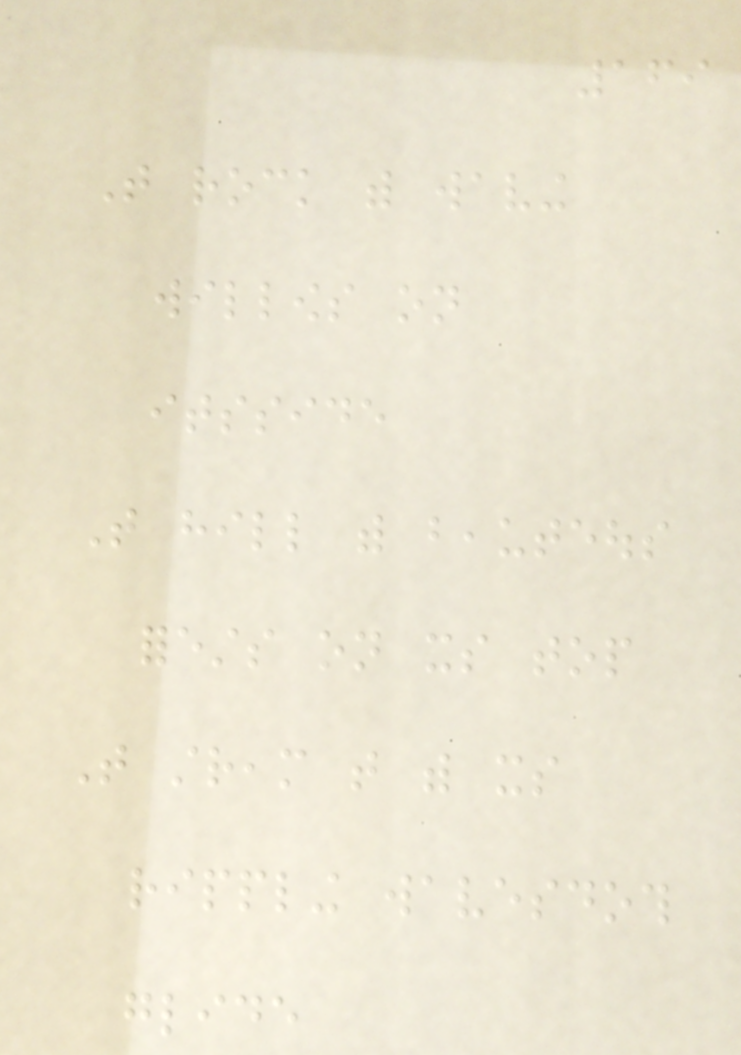169
That rock with waving
willows on
itsside
That hill with beauteous
forests on its top
That stream that with its
rippling wavesdoth
glide
